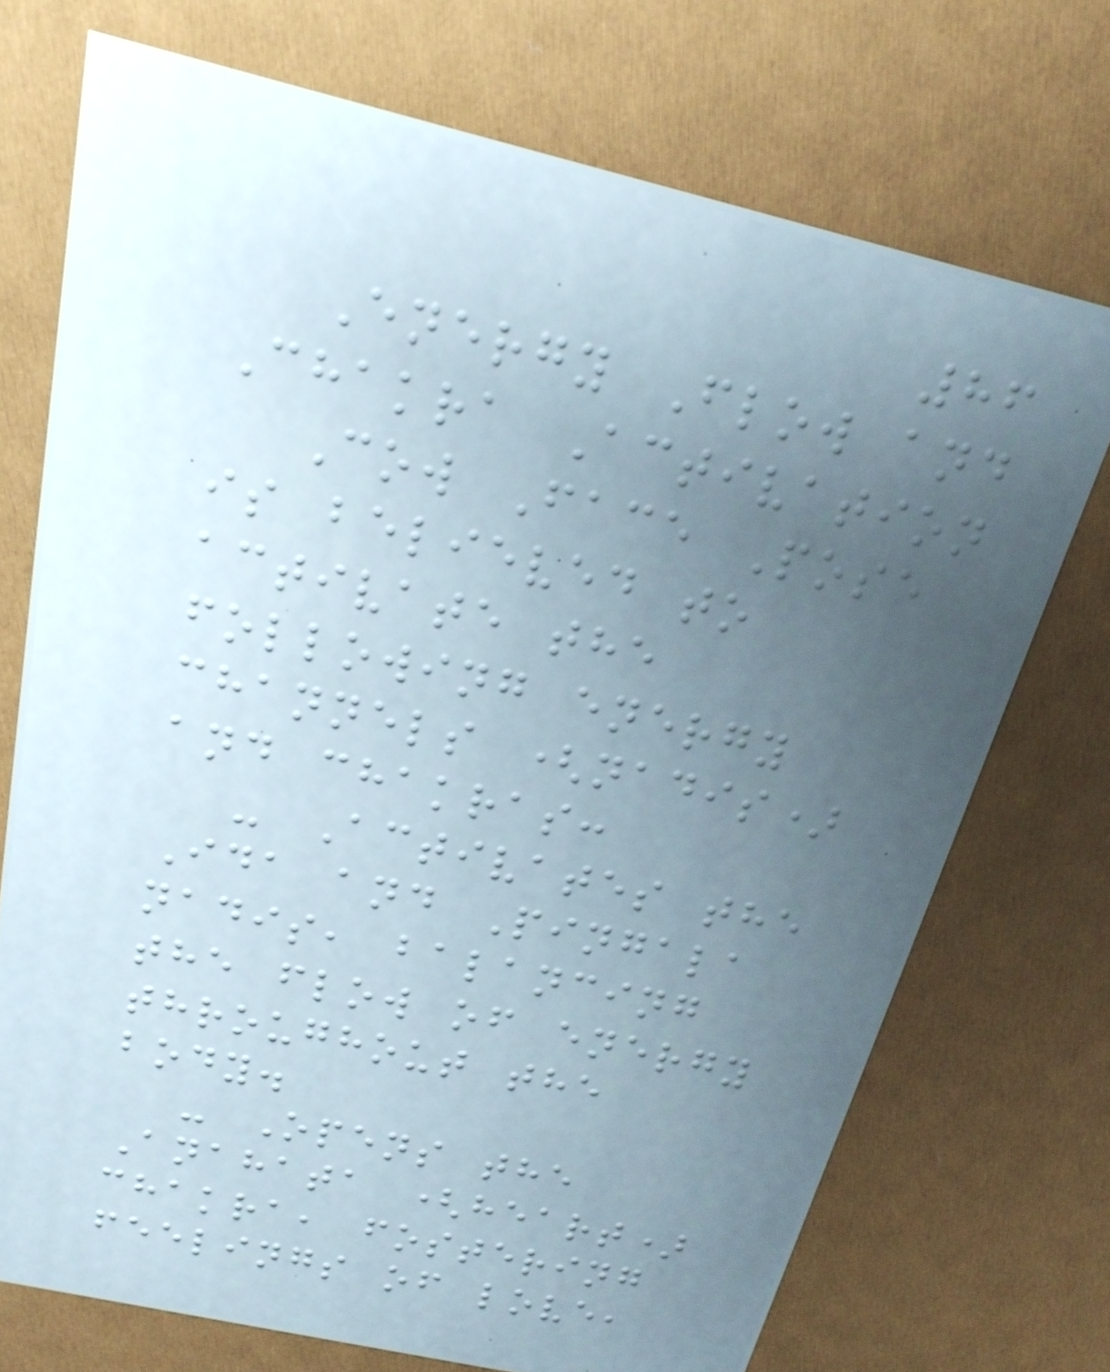86
Energy Flow and
Chakra Activation
Cow Face Pose
is believed to
activate the
following energy
channels (nadis)
and chakras:
- Activates the
Ida and Pingala
nadis, balancing
the flow of energy
throughout the
body.
- Opens the
Anahata (heart)
chakra, fostering
feelings of love,
